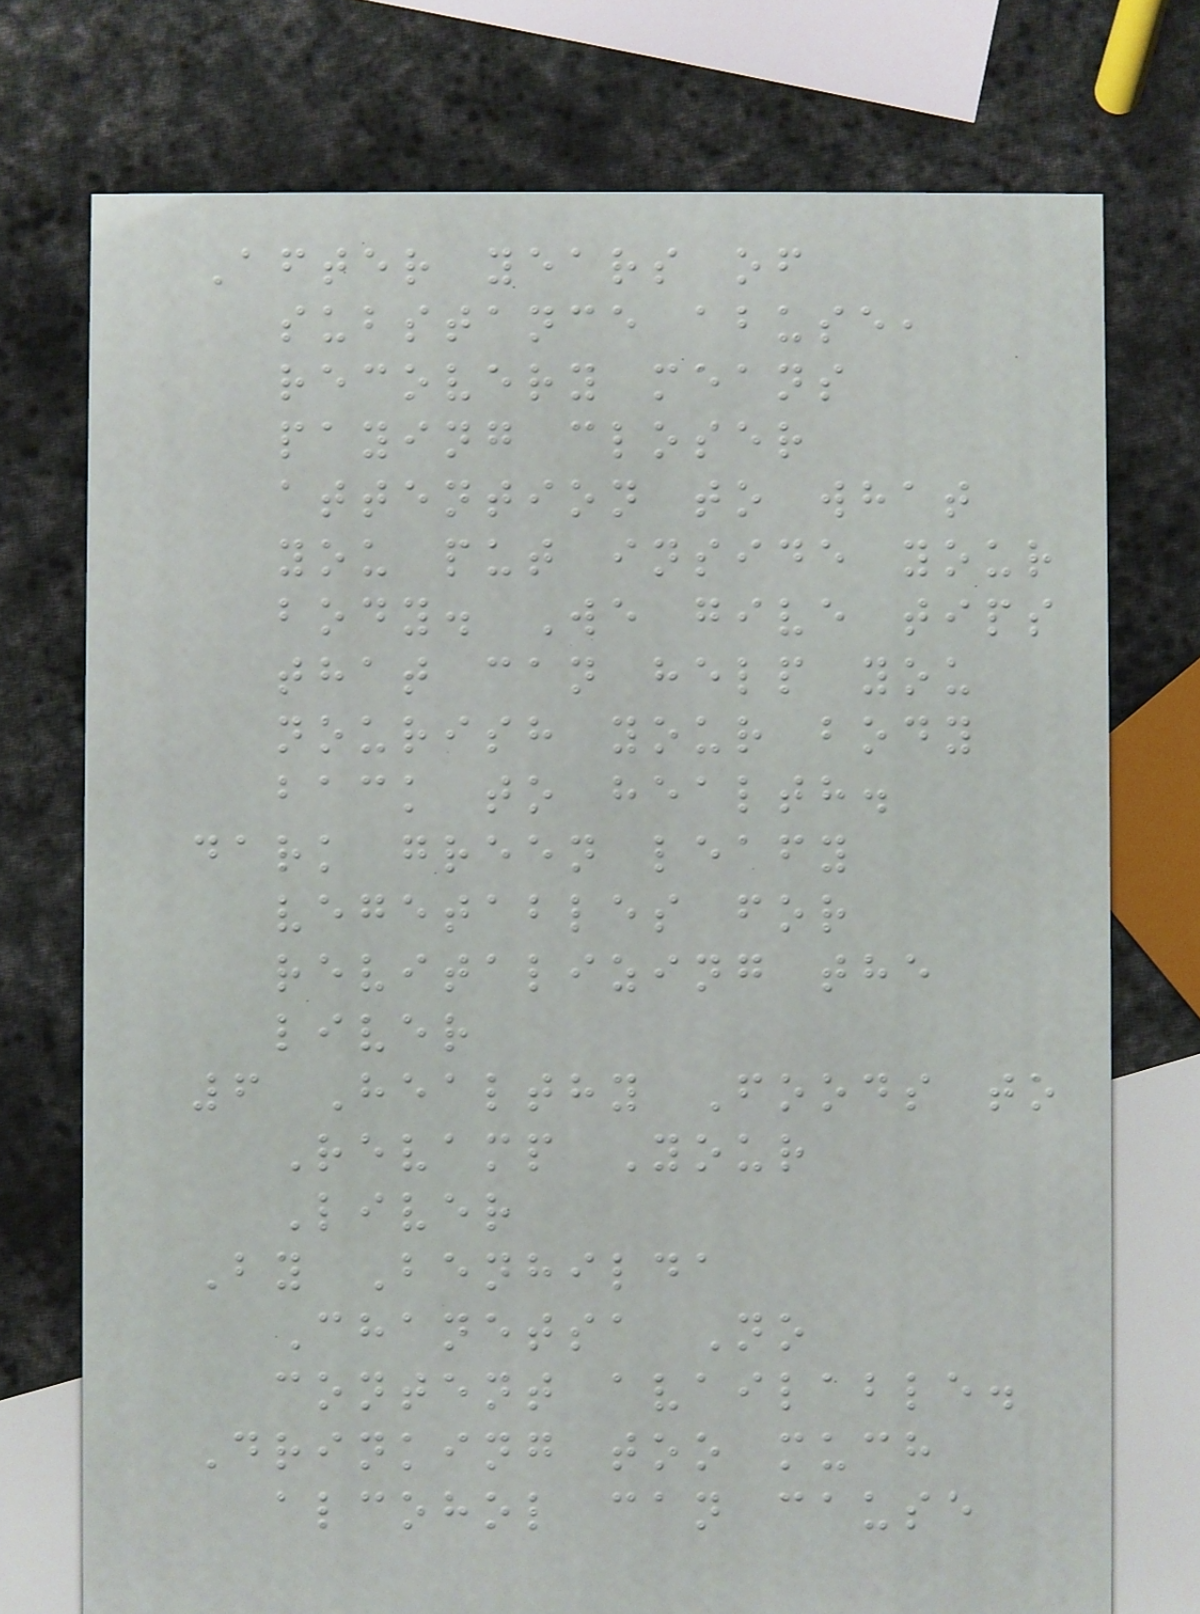After years of
substance abuse,
recovery means
paying closer
attention to what
you put inside your
body. We give tips
that can help you
nourish your body
back to health.
dark green leafy
vegetables for
revitalizing the
liver
6 Healthy Foods to
Revamp Your
Liver
By Benhilda
Chanetsa No
content available.
Drinking too much
alcohol can cause
